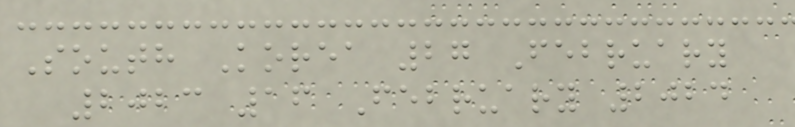South Korea 27 February
2023 16 February 2024
